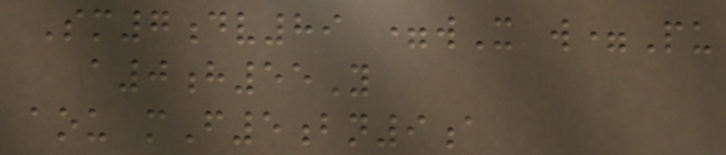Sm7dv89 =wX w=Pu
a0h55Y
aou mF5bn9a
